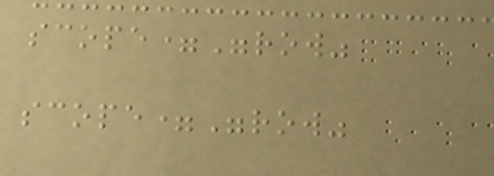scope="row"
scope="row"
